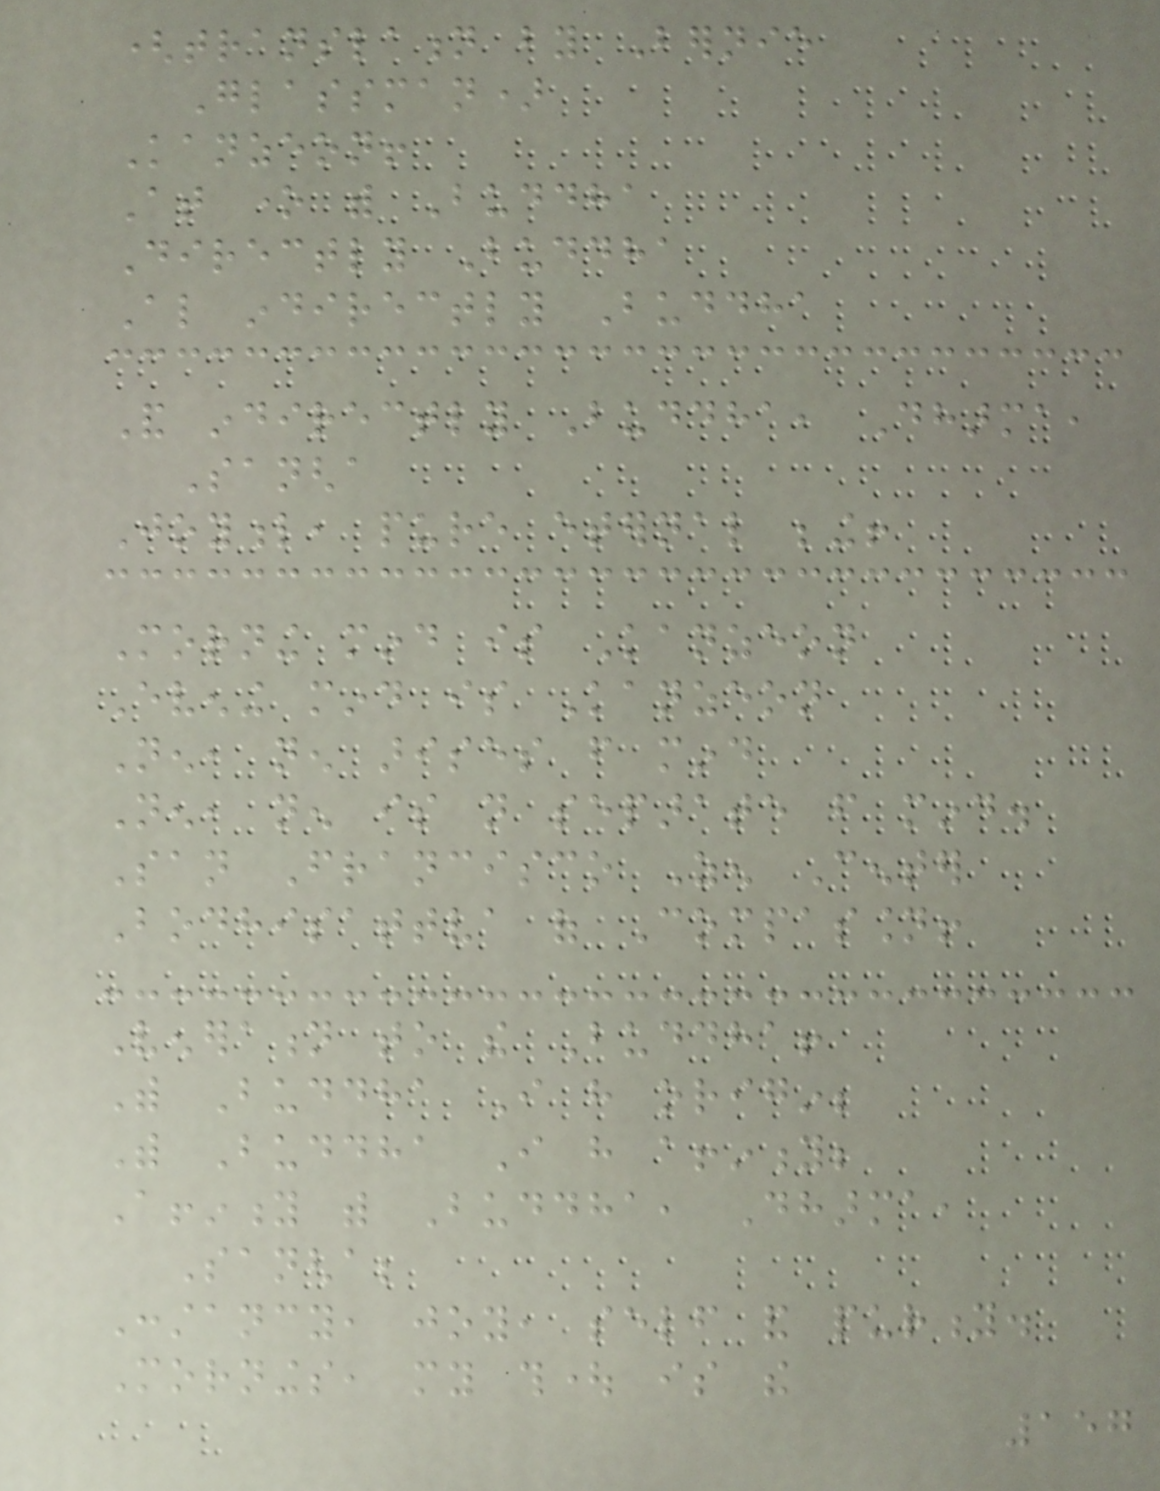(translation by Bernie
Glassman)
Kanzeon!
At one with Buddha
Directly Buddha
Also indirectly Buddha
And indirectly Buddha, Dharma,
Sangha
Joyful, pure eternal being!
Morning mind is Kanzeon
Evening mind is Kanzeon
Nen, nen arises from mind
Nen, nen is not separate from mind.
San Francisco Zen Center
Bodhisattva of Compassion!
Veneration to the Buddha!
With Buddha I have origin;
With Buddha I have affinity;
Affinity with Buddha, Dharma,
Sangha;
Constancy, joy, self and purity.
Mornings, my thought is the
157
